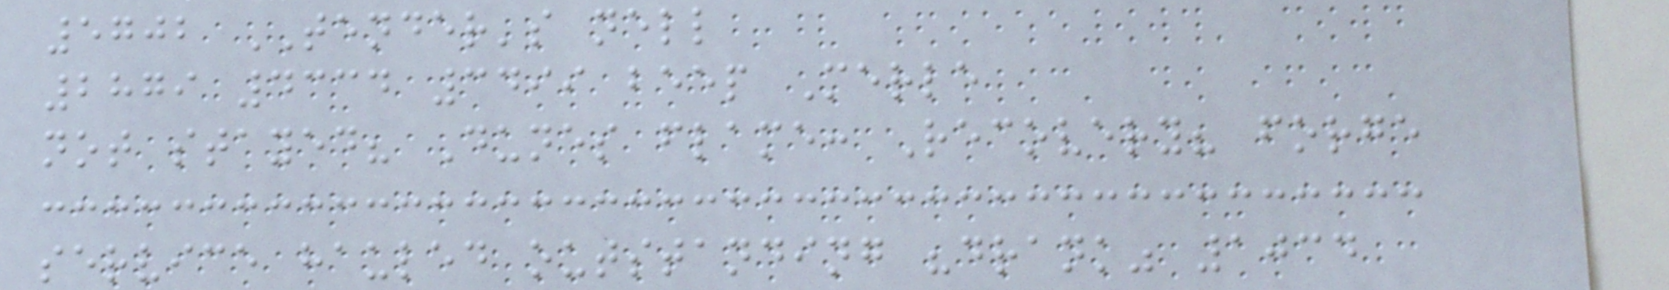5702 TENDER's nell
2879 4334 3499 beep Merle
not stayed? Dunes flame: Recovery? forge
service hauled outstanding "drank" 1034
